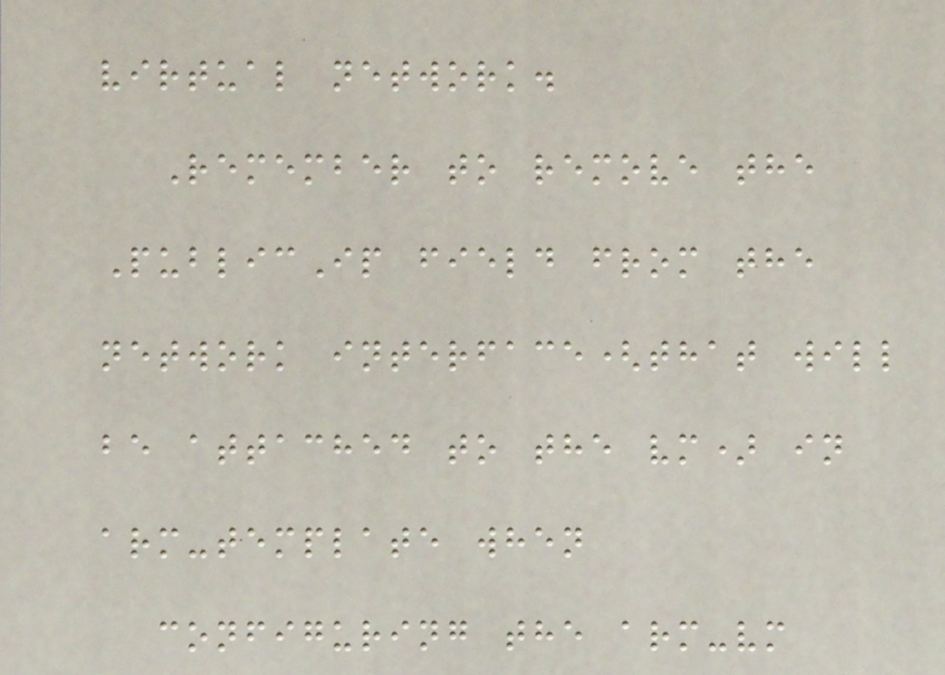virtual network.
Remember to remove the
PublicIp field from the
network interface(that will
be attached to the vm) in
arm-template when
configuring the arm-vm
